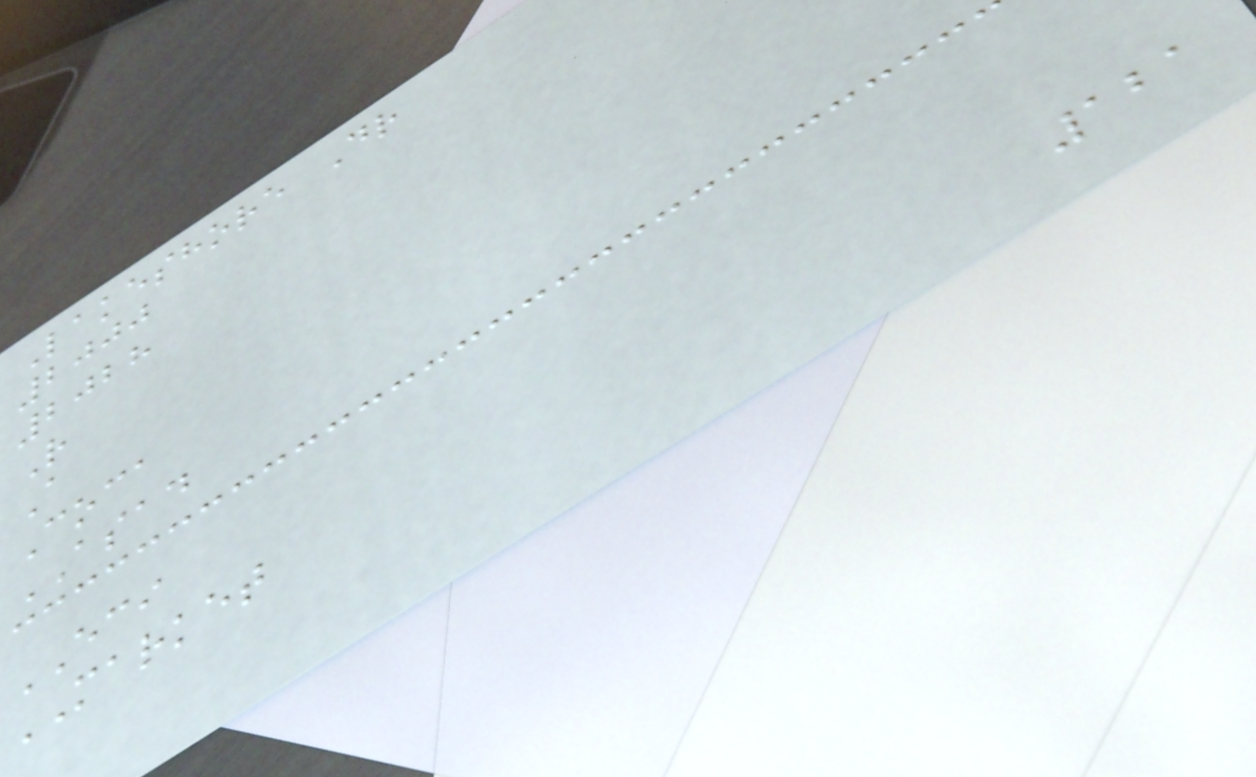Lakeshore Dr
2000
2028
R
A
Coca
ASAD
ECI
MARKET
121
